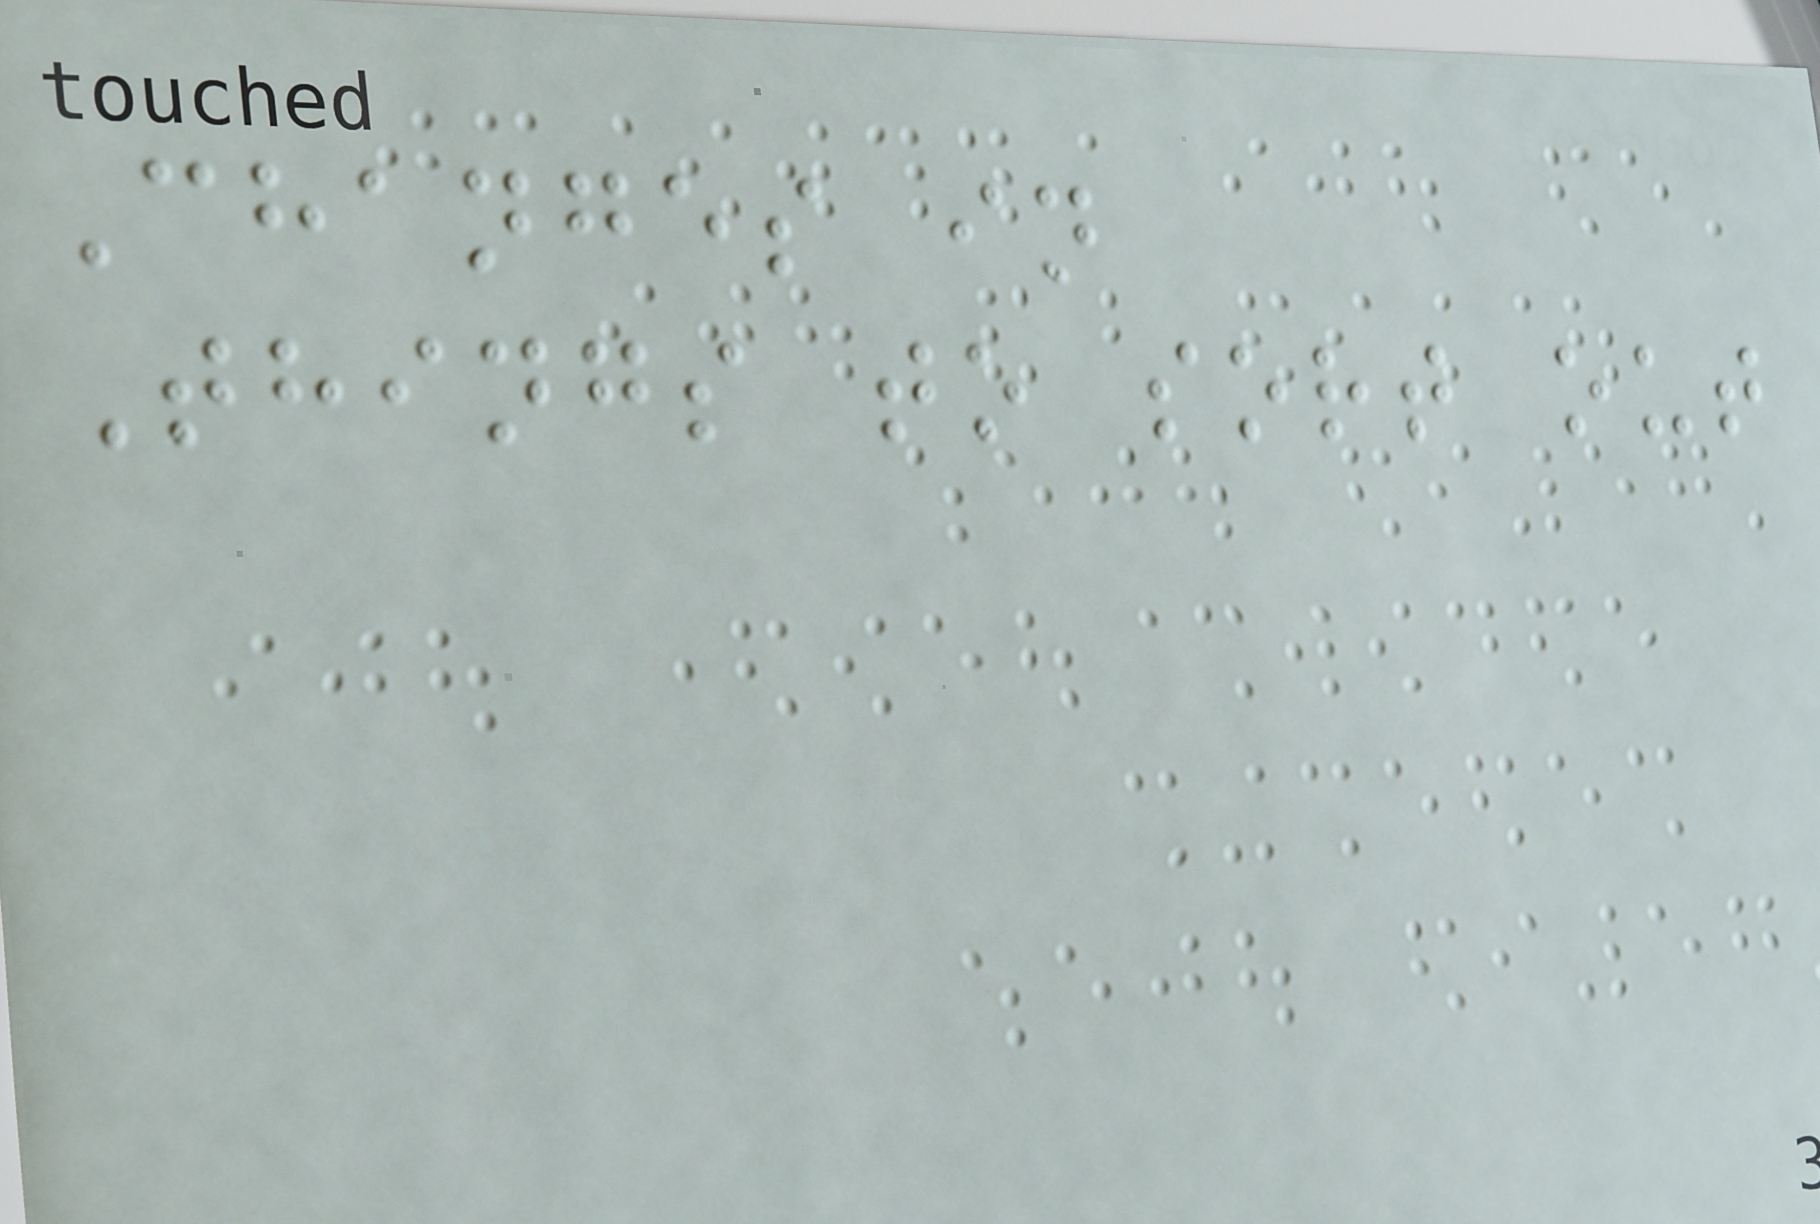Changes in
Things to sort out
